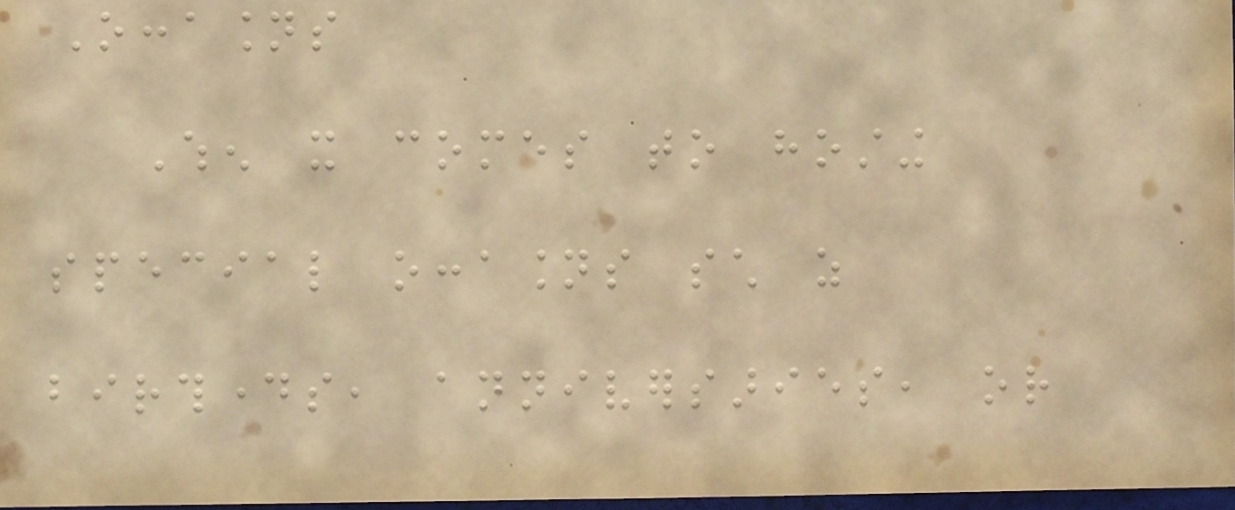Occasions
When it comes to hosting
special occasions such as
birthdays, anniversaries, or
